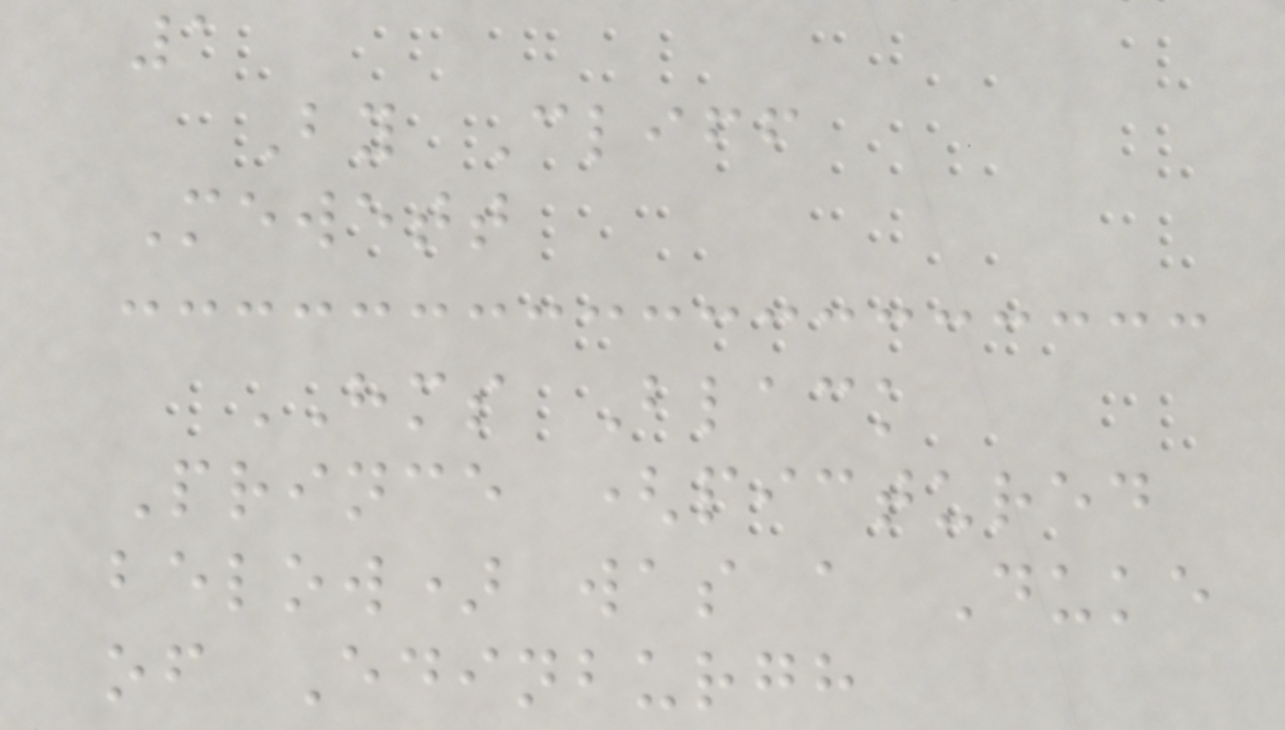1
By Cliff
Mewett
HMS Black
Prince (pictured
below) was a Duke
of Edinburgh
